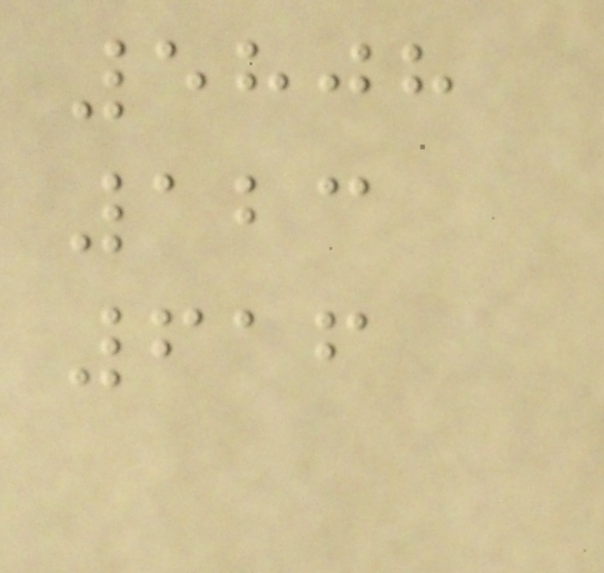5808
123
616
